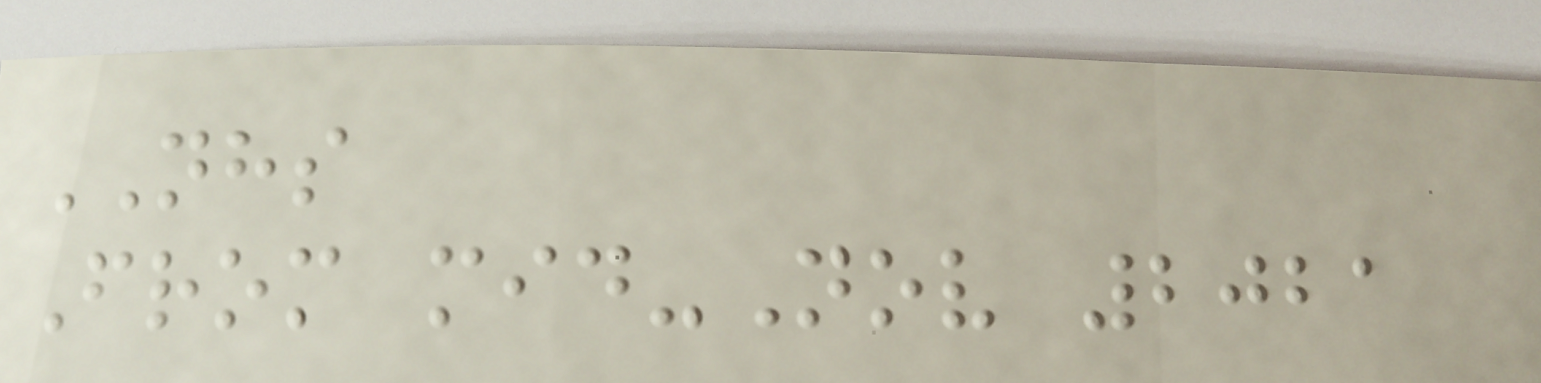NHS
From mid-Nov 2021
